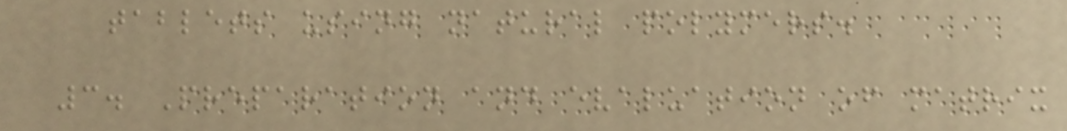tablets using natural polymers.
3. Preparation and evaluation of matrix
